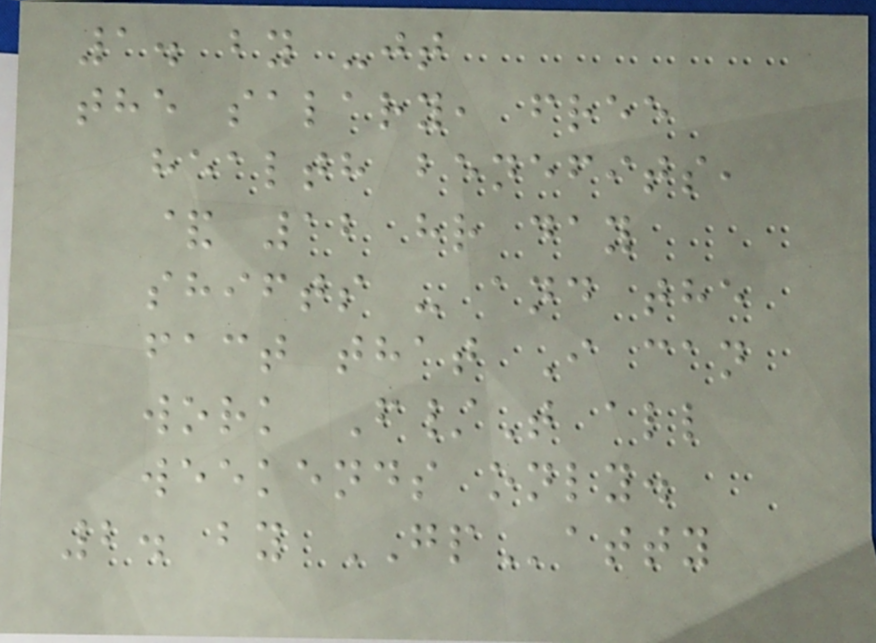1. by -jt
the salary, free
health benefits,
& 12 hr day
shifts - and the
fact that I can
work F/T all
weekends only.
2. by GPatty
